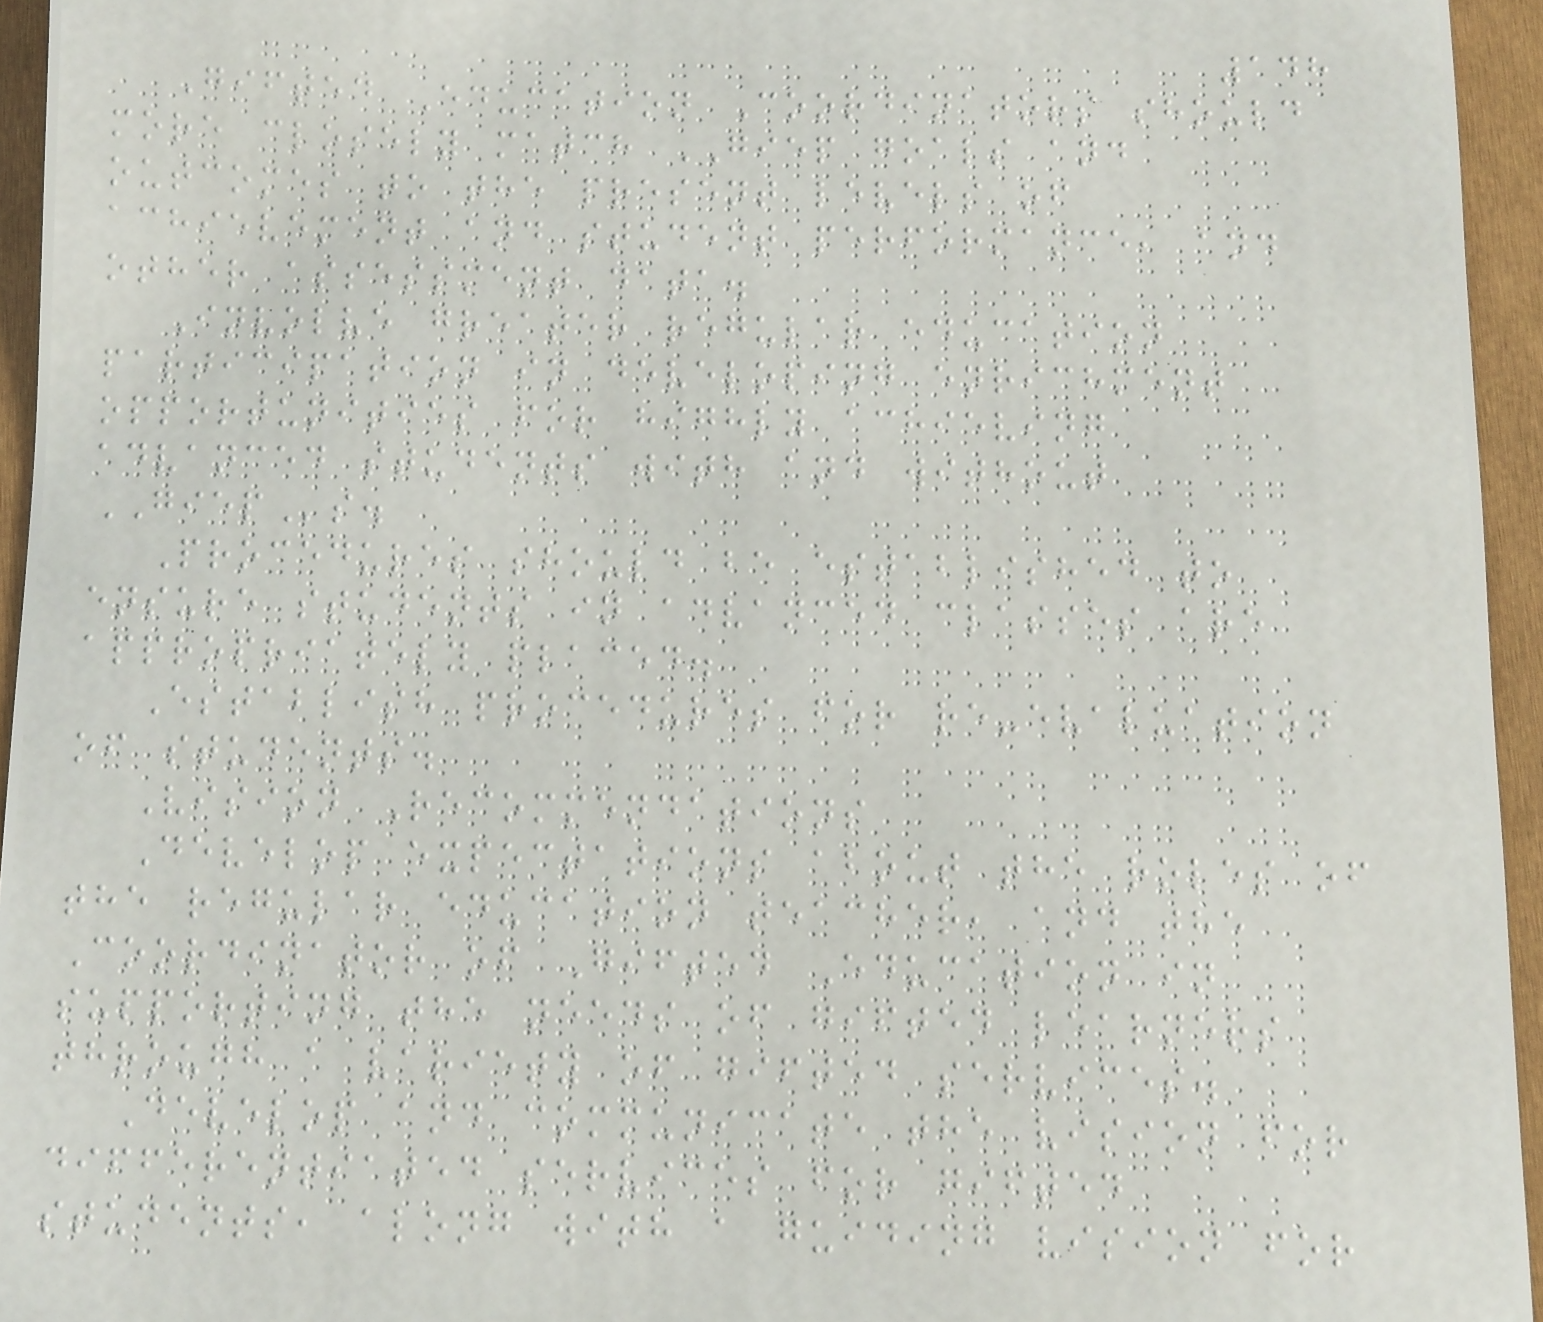148
Gifted Education Coordinators should
more closely match GIEP goals and
outcomes to the present levels of
achievement and student performance, and
other assessment data.
Involve greater regular education
participation in developing enrichment
opportunities for highly achieving
advanced students with and without
GIEPs.
Procedures should be established to
ensure students in advanced classes are
appropriately placed.
Establish procedures for re-evaluation
of students.
Vision Recommendations
Develop expectations about the roles of
the regular education teacher, and the
Coordinator of Gifted Education in
supporting the needs of gifted learners
through a variety of gifted services.
Develop and communicate the vision for
differentiated services for gifted
students, along with a guiding vision for
